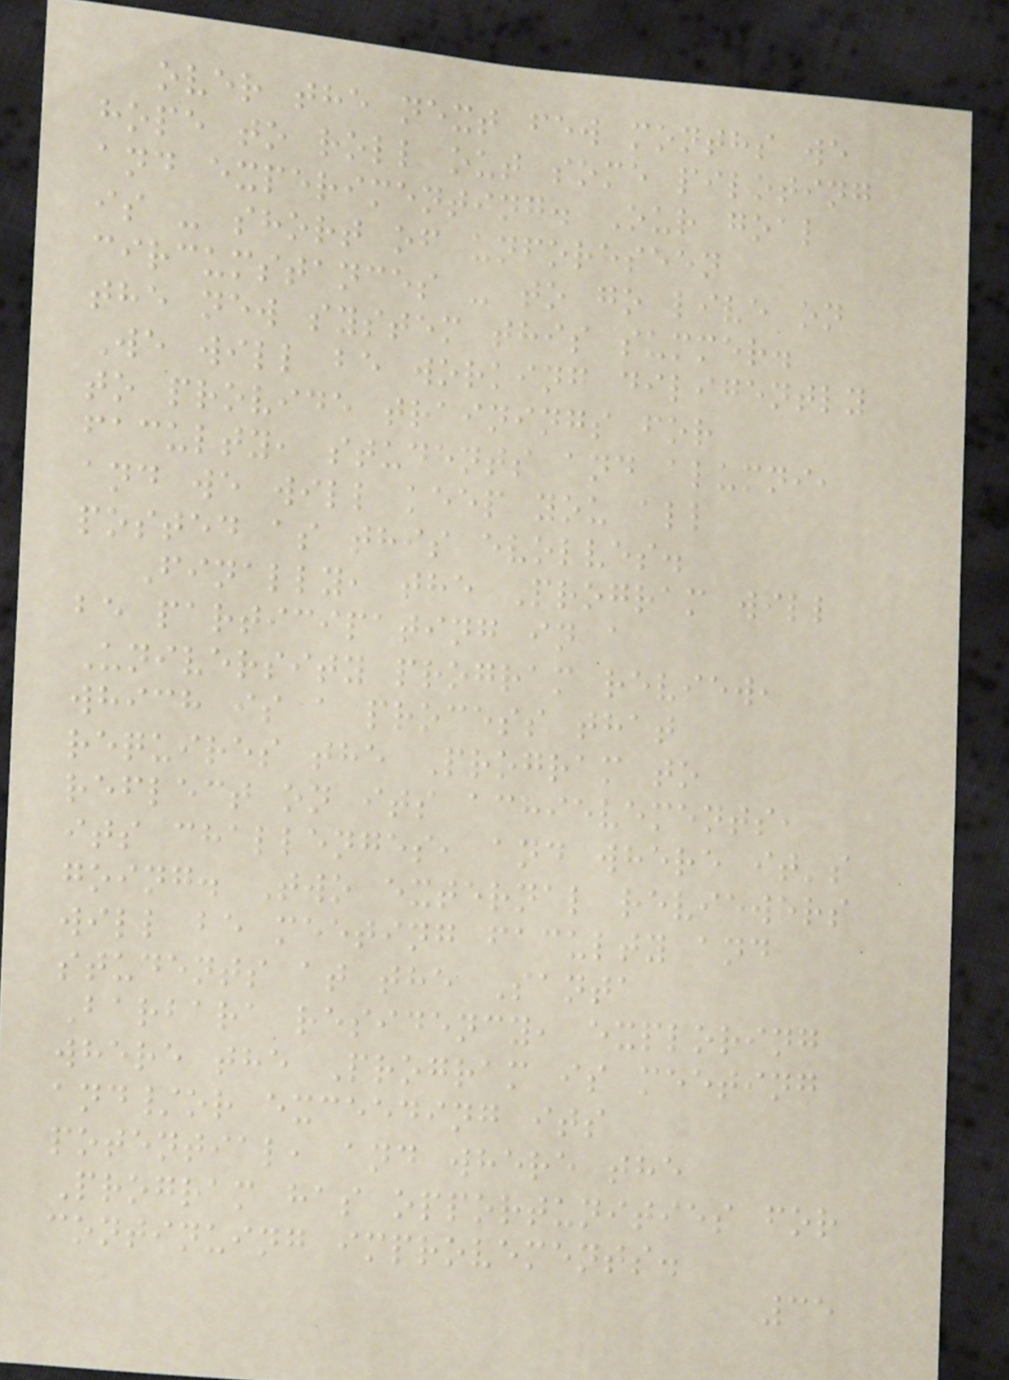over the next few months we
hope to roll out some piloting
and experimenting. Our goal
is - short of unforeseen
circumstances - to go live on
the new system this summer.
We will be working diligently
to provide trainings for
faculty, students and alumni,
and we will keep you all
posted as this evolves.
Finally, the Program will
be participating in a
University program review,
which is a process that
requires the Program to
reflect on its achievements,
its challenges, and where it's
going. Two external reviewers
will be meeting faculty and
students at the Santa
Barbara residency, exploring
where the Program is meeting
and/or exceeding its
potential, and where the
Program has opportunities for
continuing improvements.
35
